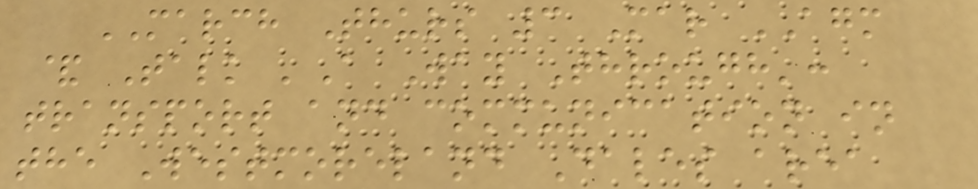MARCH Thurs 3 Mar AGM
& Talk 'A Way Through':
transport and communication in
the Westmoreland Dales area
